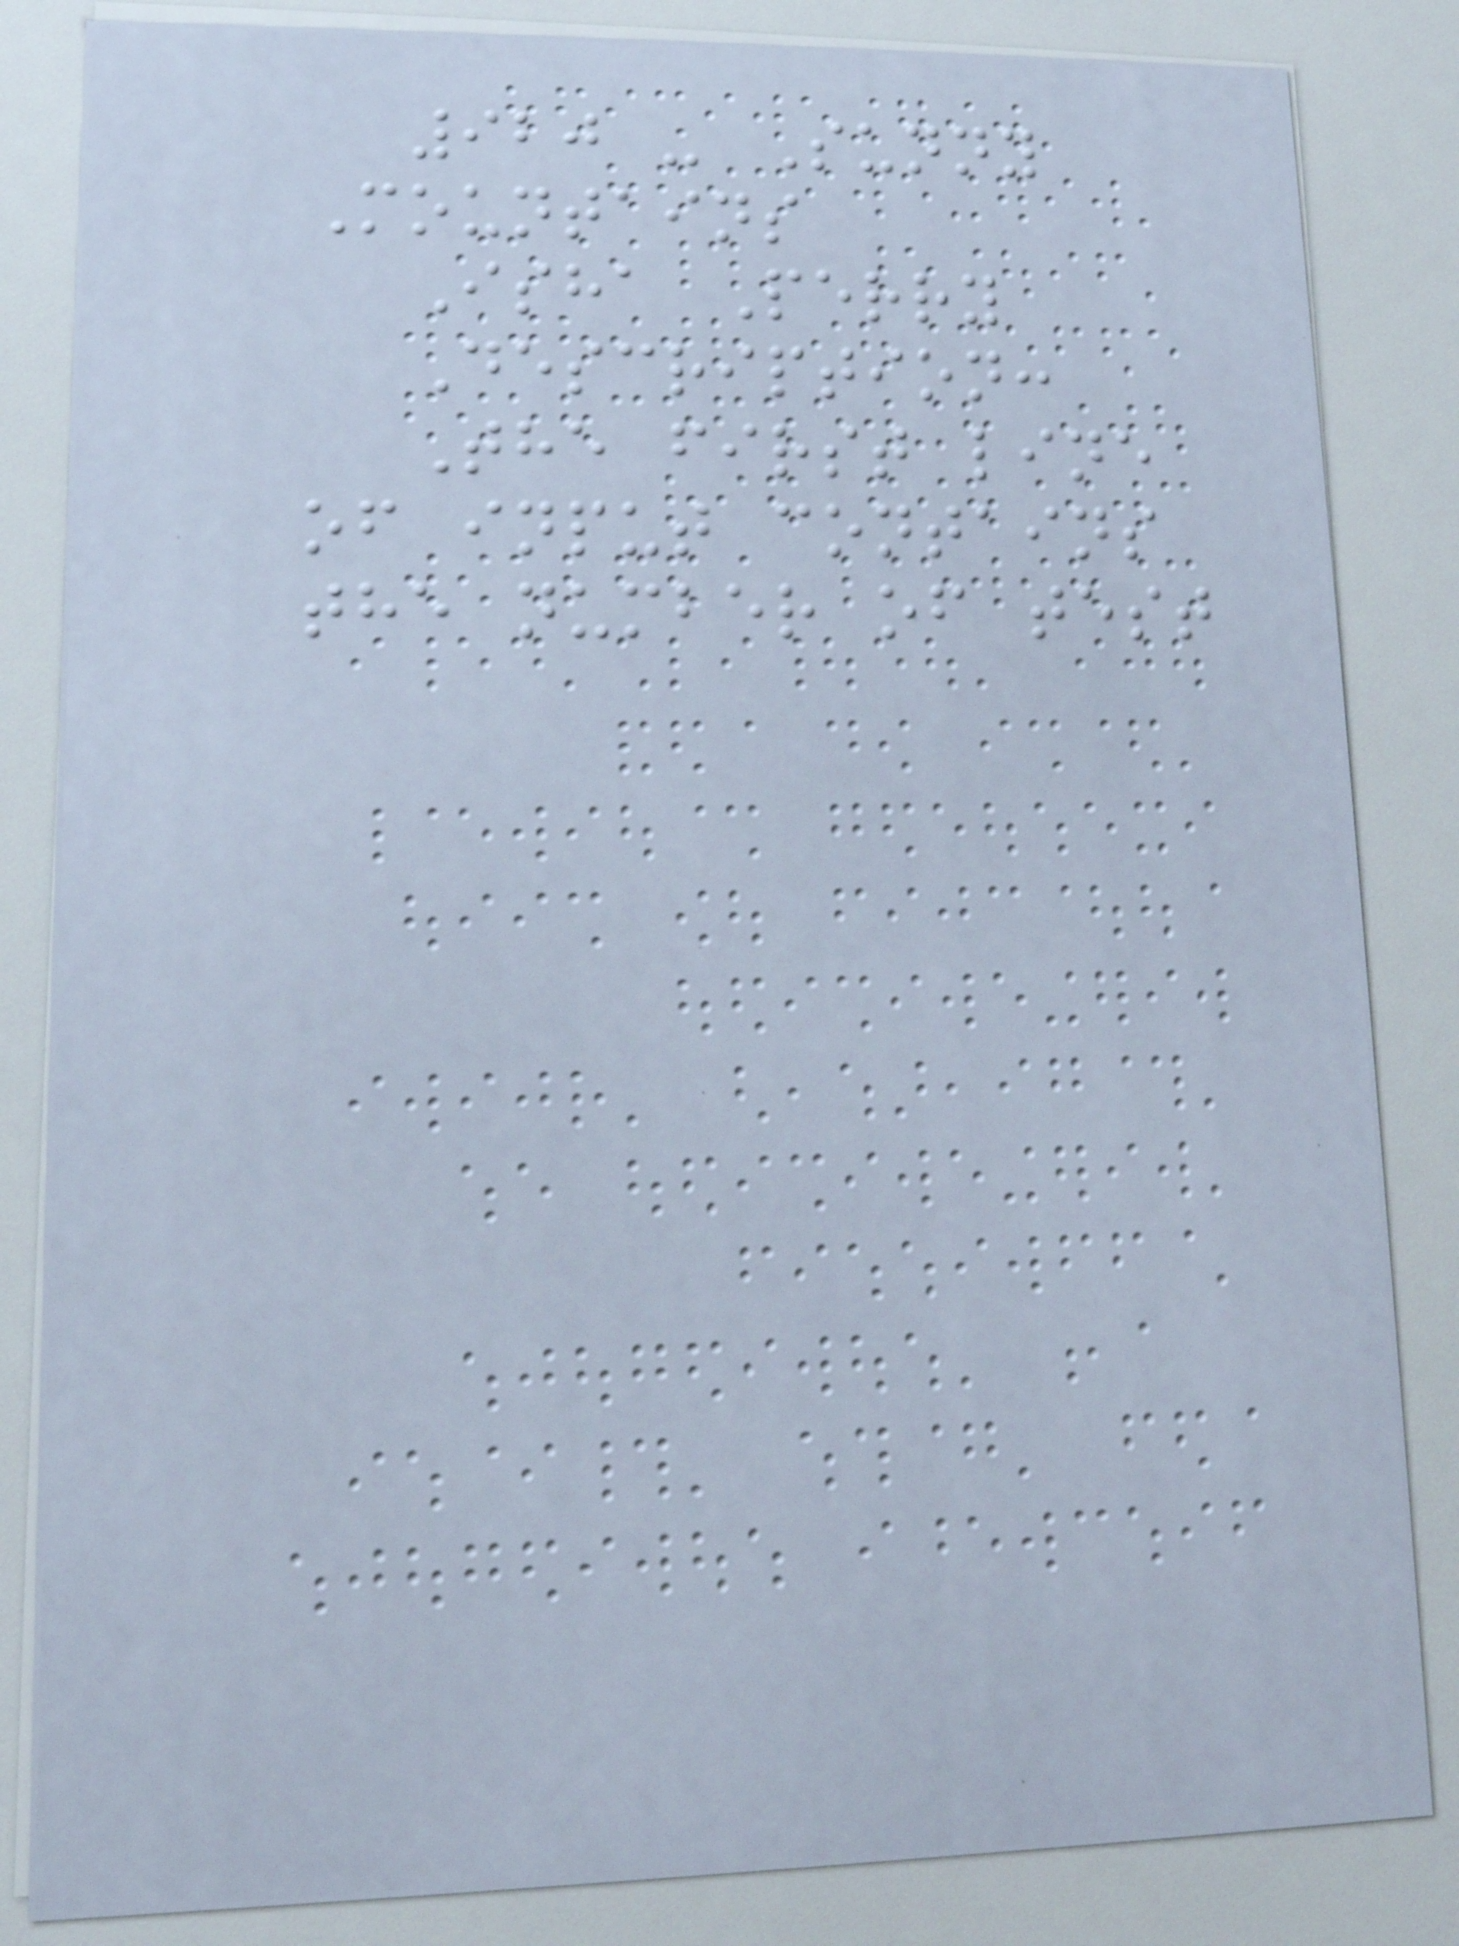920 - Sunny
Mountains
Isha Perry
Description:
The first line
of input contains
the number of test
